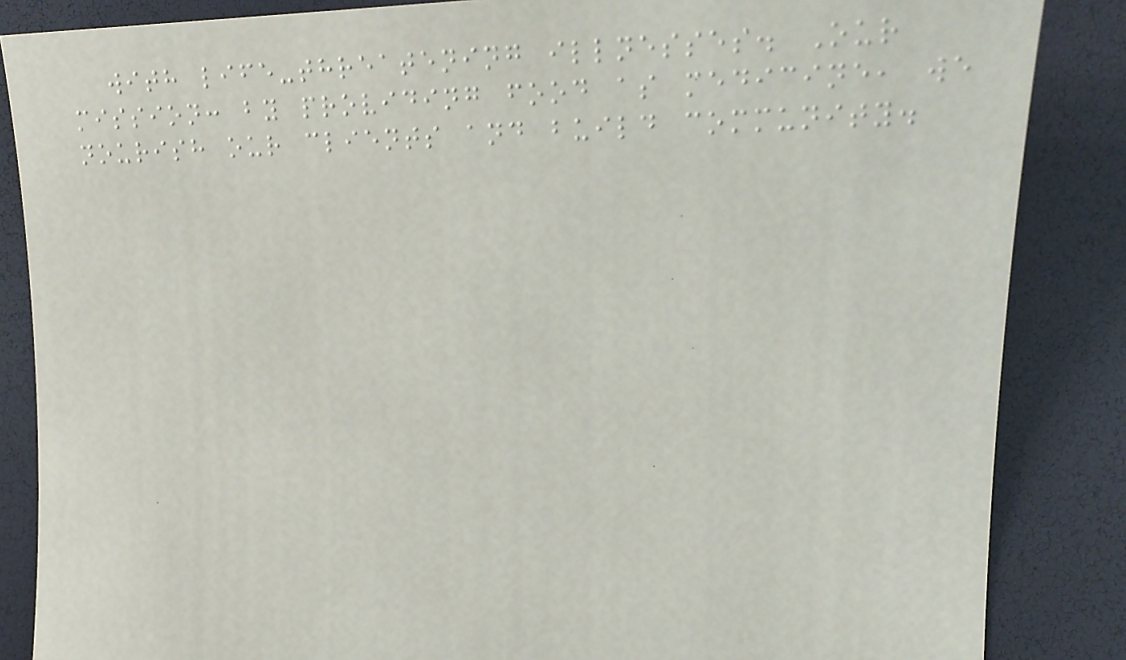with life-threatening illnesses. Our
mission: by providing food as medicine, we
nourish our clients and build community.
